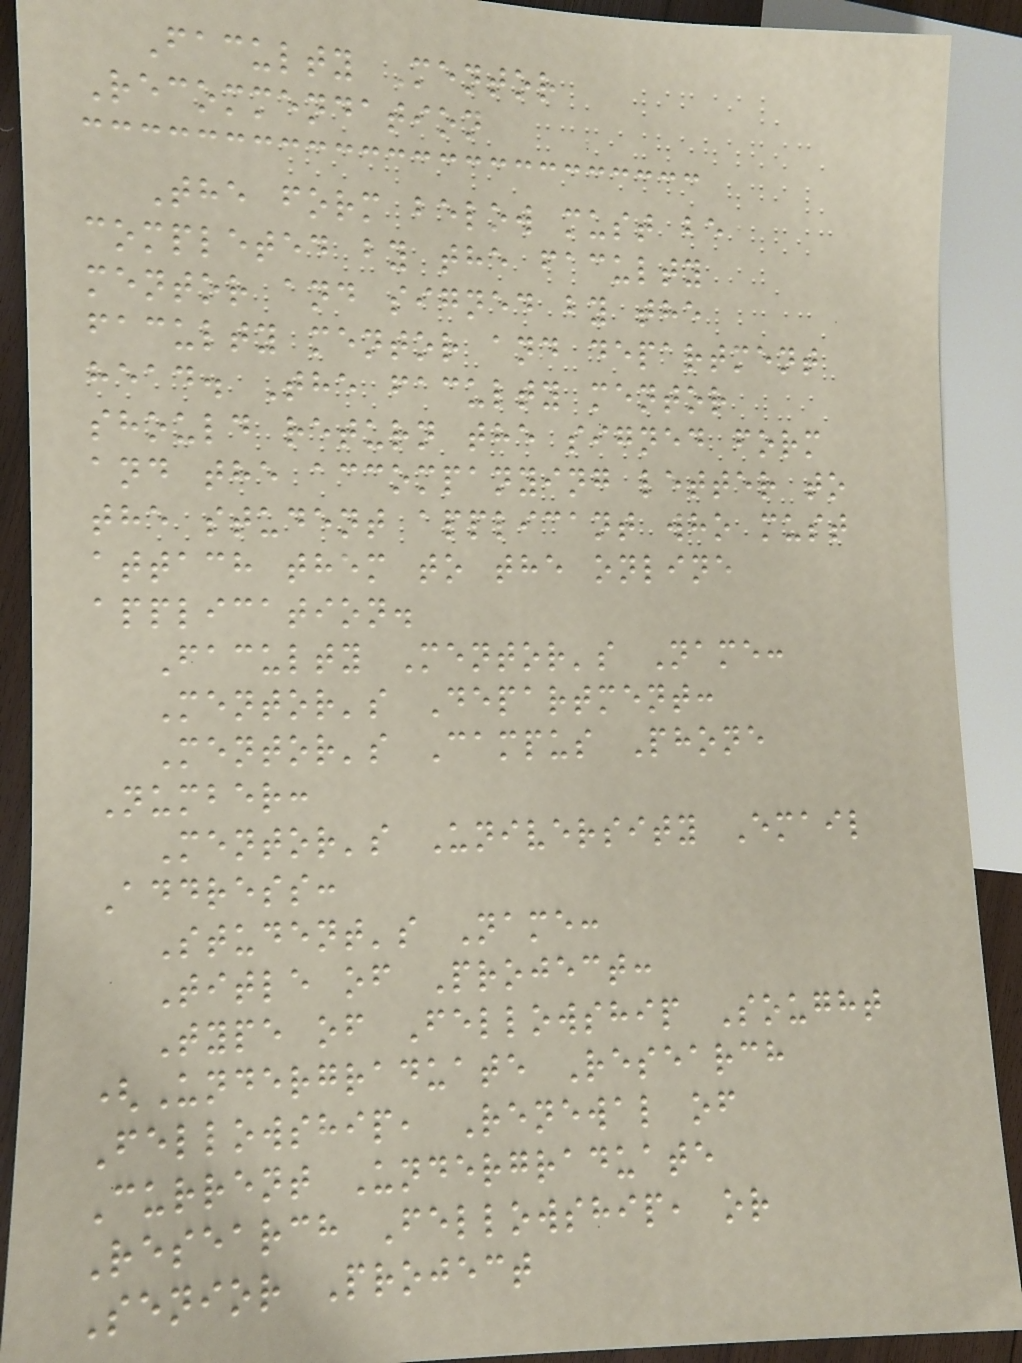Faculty Mentor
Recommendation
The form below must be
completed by the faculty
mentor and signed by the
faculty mentor and department
head. The faculty mentor
should return the signed form
and the accompanying letter to
the student applicant who must
attach them to the online
application.
Faculty Mentor's Name:
Mentor's Department:
Mentor's Campus Phone
Number:
Mentor's University Email
Address:
Student's Name:
Title of Project:
Type of Fellowship Sought
(Undergraduate Research
Fellowship, Renewal of
Current Undergraduate
Research Fellowship, or
Senior Project
